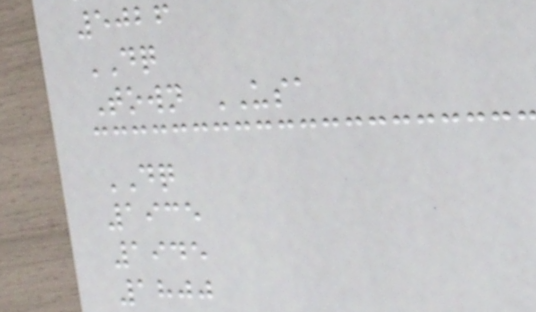5026
DQ
Town USA
DQ
1935
1945
1800
